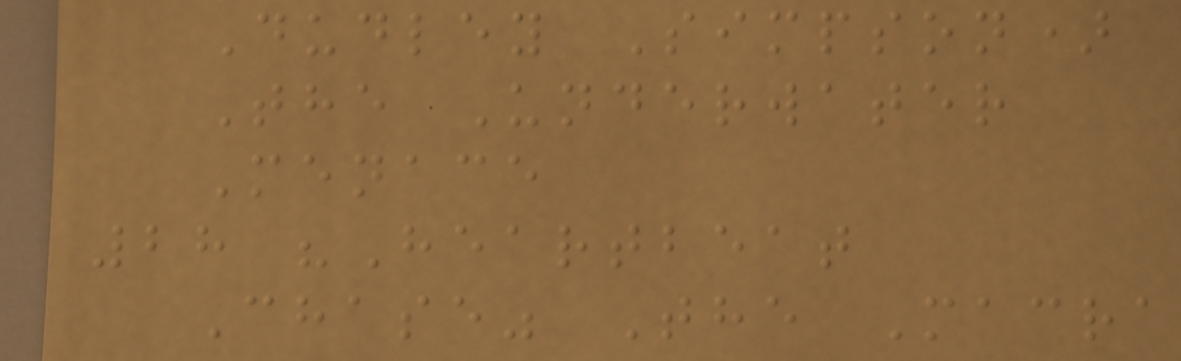Dudley Simpson)
The Underwater
Menace
28 "Heartbeat
Chase" The Macra
